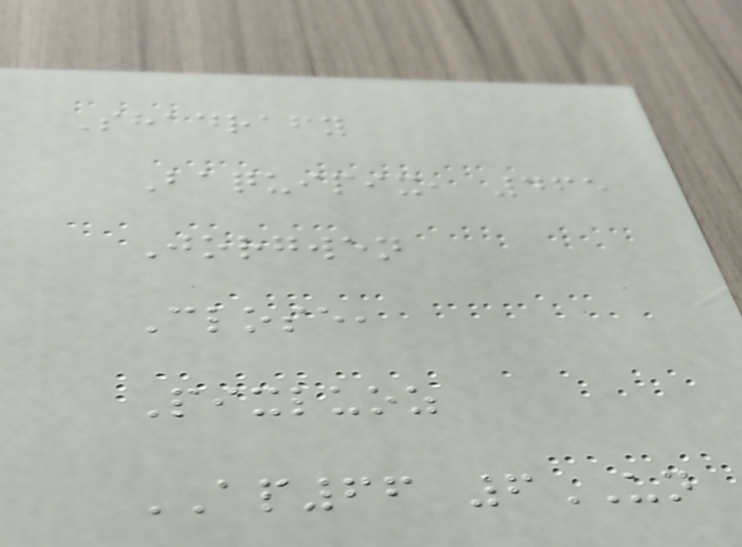Shadrafy
Baquipix, 465
Jorgwen
Close,
Pixluoz
AP66 6UN
